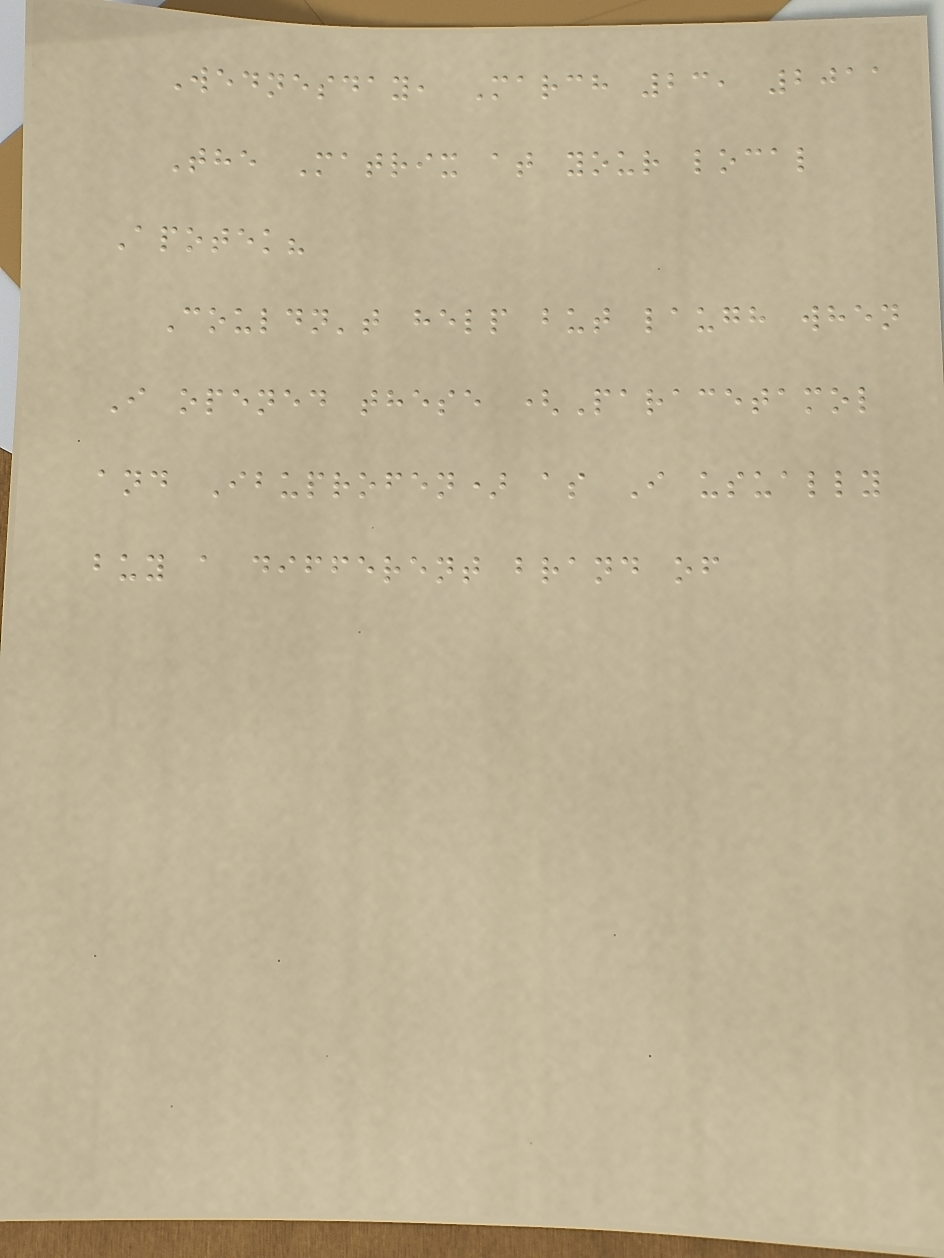Wednesday, March 23, 2011
The Matrix at your local
Apotek?
Couldn't help but laugh when
I opened these (Paracetamol
and Ibuprofen) as I usually
buy a different brand of
